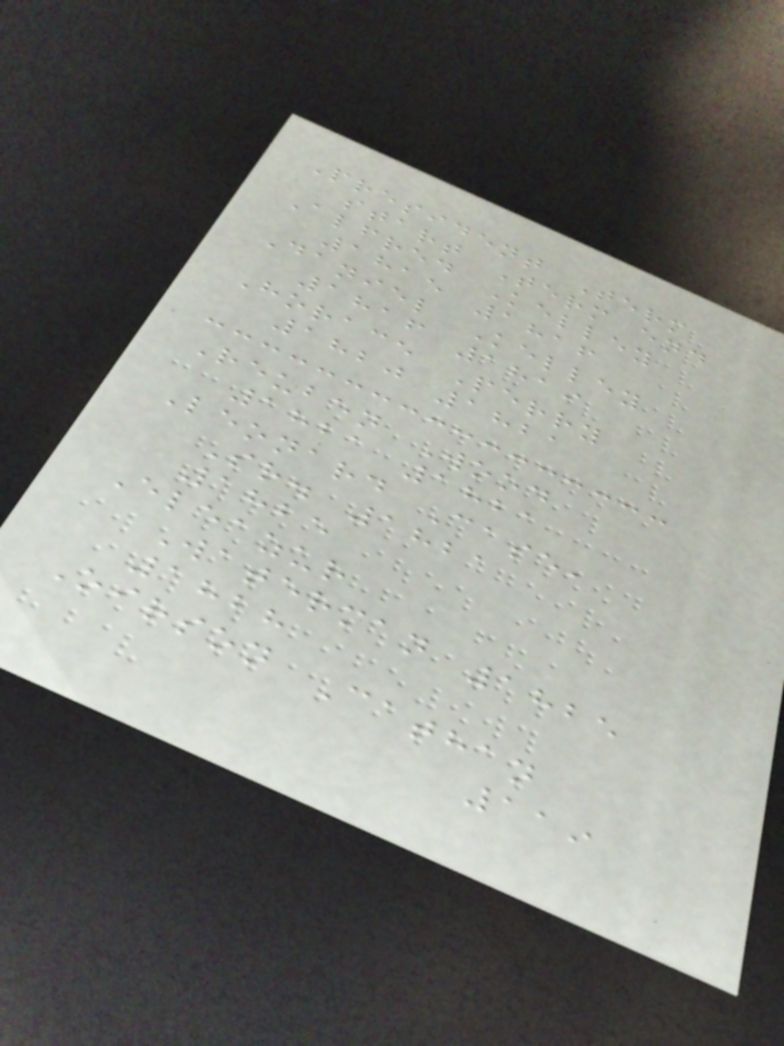President Term
start Term end
Alfred Kelley
1815 1816
Daniel Kelley
1816 1819
Horace Perry
1820 1821
Reuben Wood
1821 1821
Leonard Case,
Sr. 1821
1825
Eleazur
Waterman 1825
1828
Oirson Cathan
119
